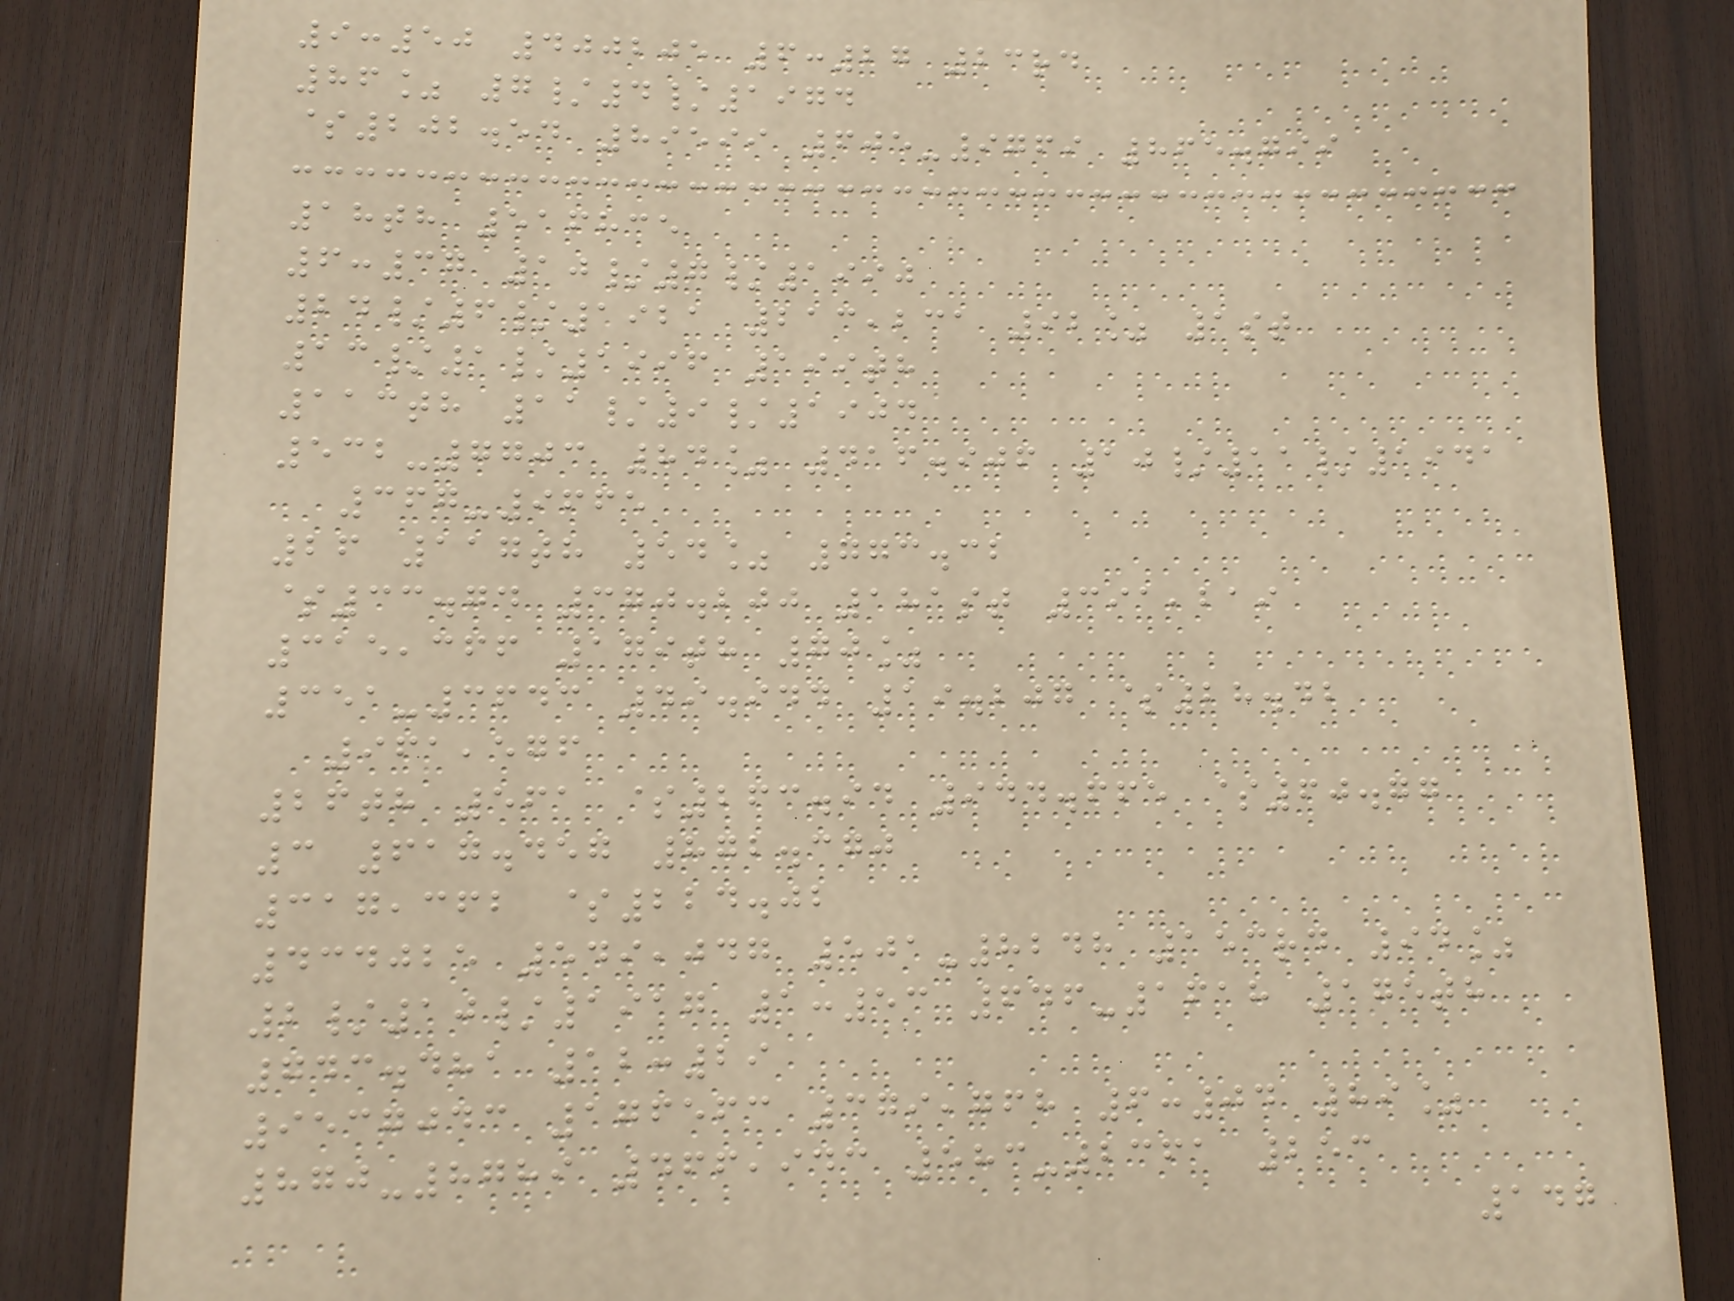9:50 400205 6:27 23rd
86% 7/4/1974
$202.54 89599 605-9769 865.799
18th 516835
6:37 10/7/1990
24/6/1921 213,231 92% 1st
13/1/1996 199th
113th 11/9/1904
532-7703 84% 416.906 10/11/1941
367-9665
26 117th 54% 773.32
$33.74 370.200 181st 391,219
315,366 179th 70%
351-3643 49.944 19.207 $28.42
961,576
26th 561 $263.94 944.665 $60.77
3 617.457 872.370
317,362 $224.02
434025 549,047 501-8248 153rd 94%
2/10/1917 1:53 646-1618 175th
743.481 12:29
9537043 176563 379,768 6:04 89%
870-8789 466,943 583-2361 253
147
